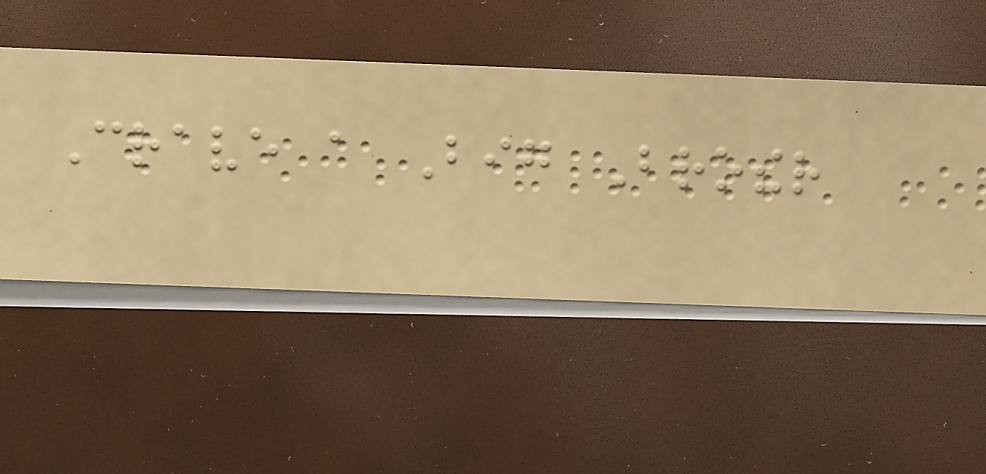Crave a Big Brother
